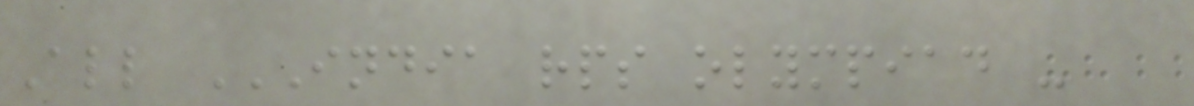All INDIA RPS OLYMPIAD -
